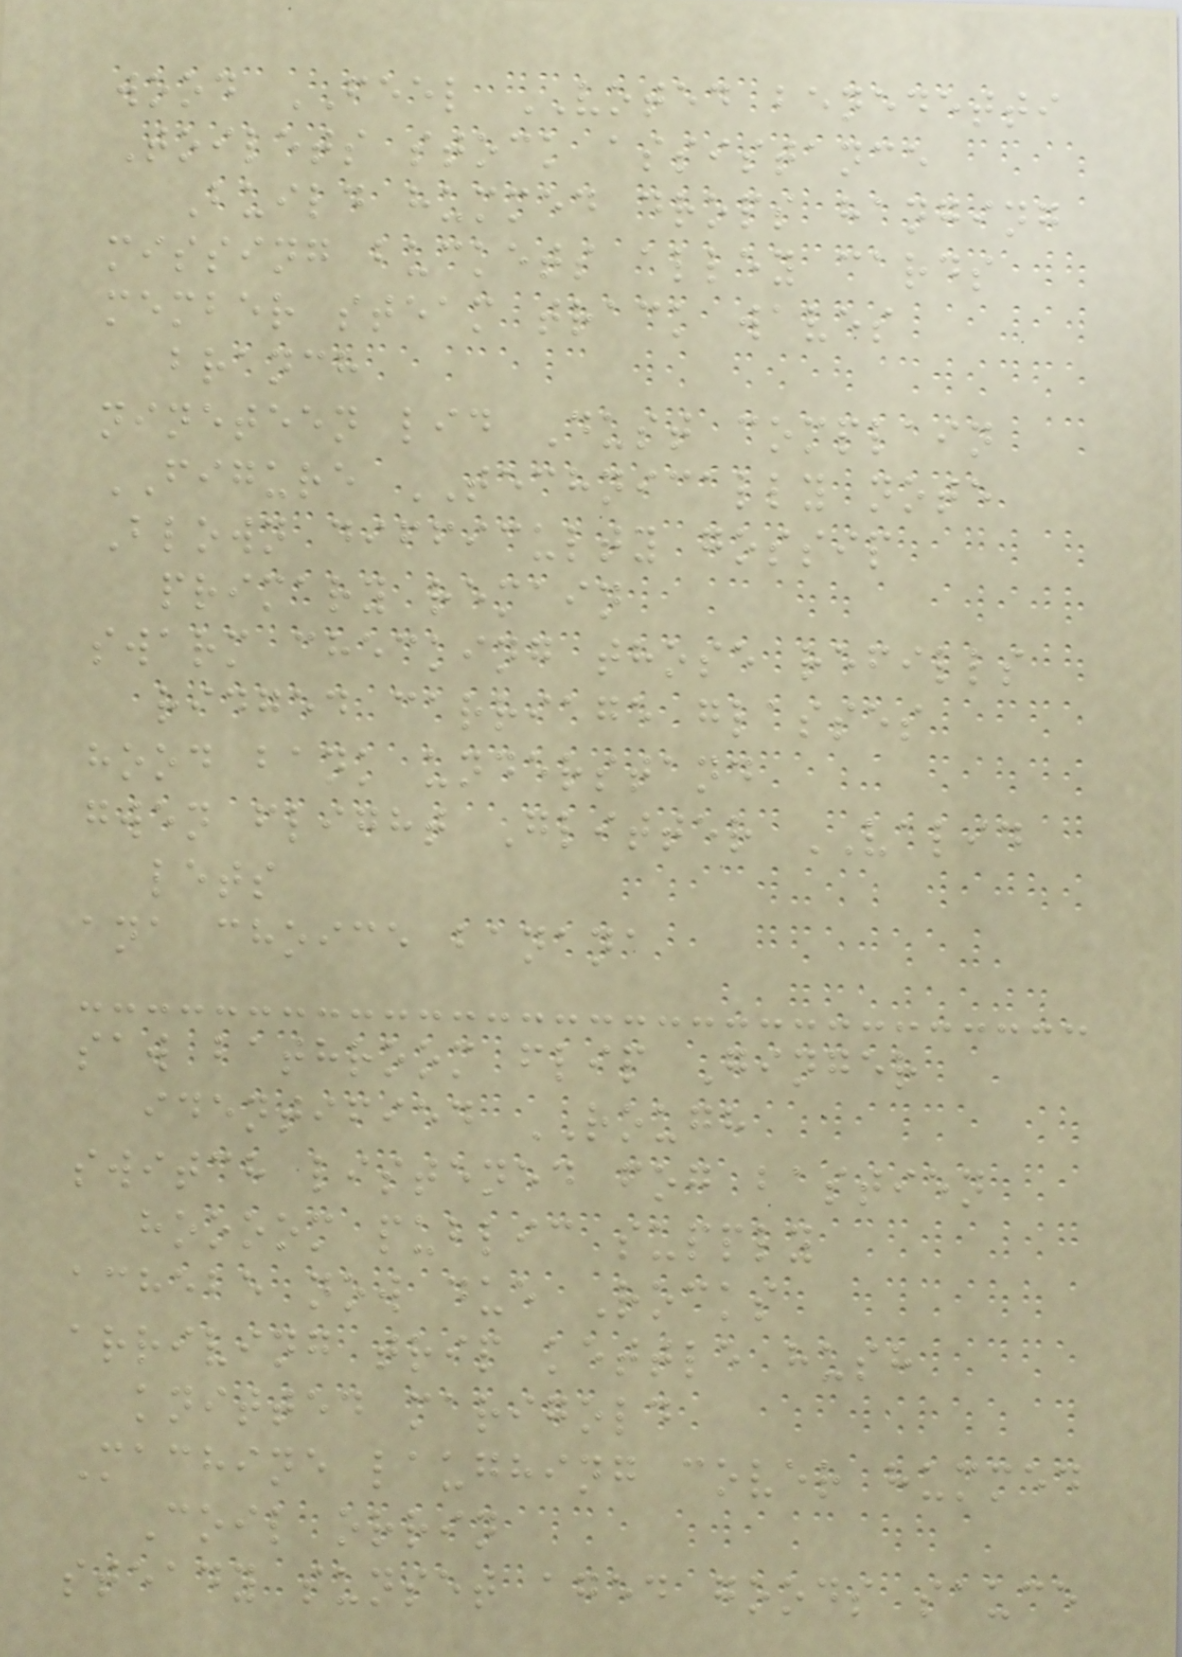wood FEEL VOTED benedetti
Toilets stock assistance
Build hummed drops hanging
missing buckets alley cards
member steam track waves
branch
nineteen lid Dust complain
FIGURE TECHNICALLY note
Blown difficulty gossip
primary remain
swarm checking those refills
ridged carriage glasses
hood bank understand
gwen flight Glitter VALID
lets
ana choice banana
saw bathroom flip Ginger
identified ROUGH
switch listened fog bastien
hoooom public supply
achebe now due Rocks
arriving trip kettle hush
knitted marigold
Machine laughing cover hummed
Coil orrin
steady sunset aged goods sauce
